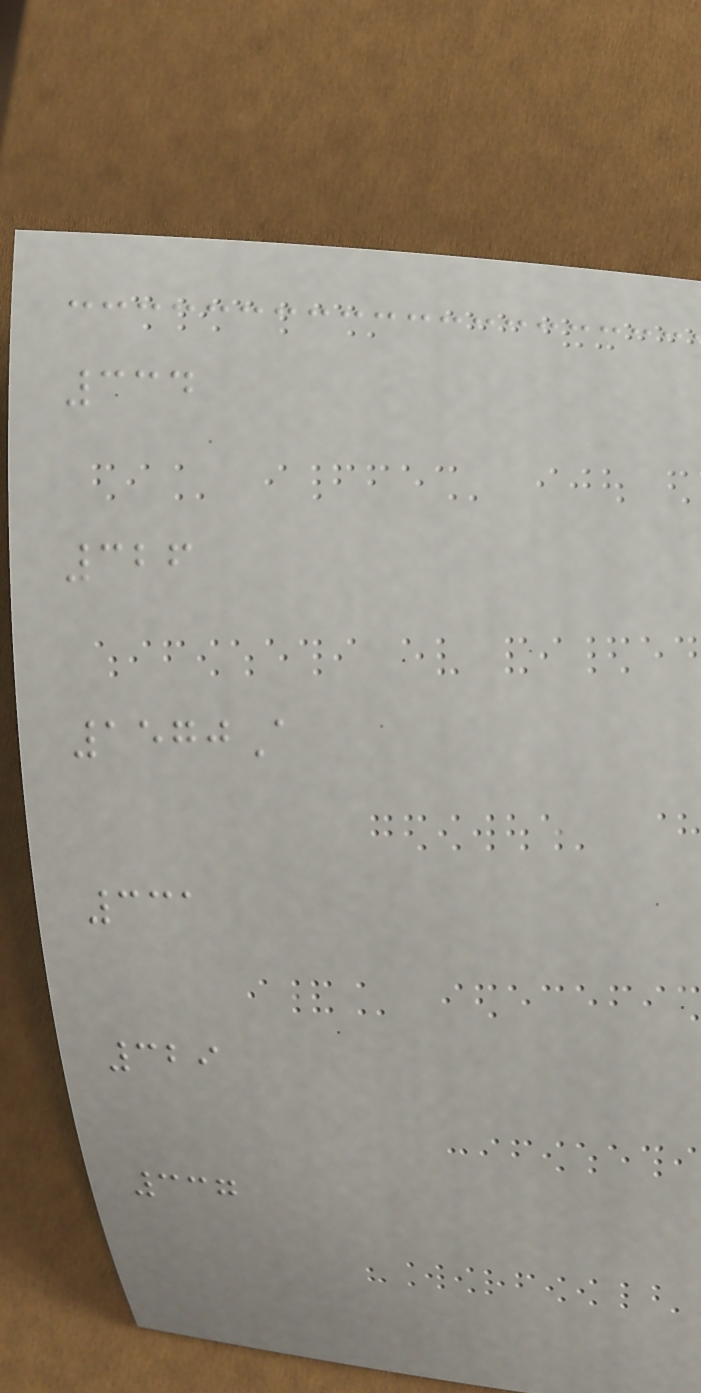334
326
1570A
331
329
337
